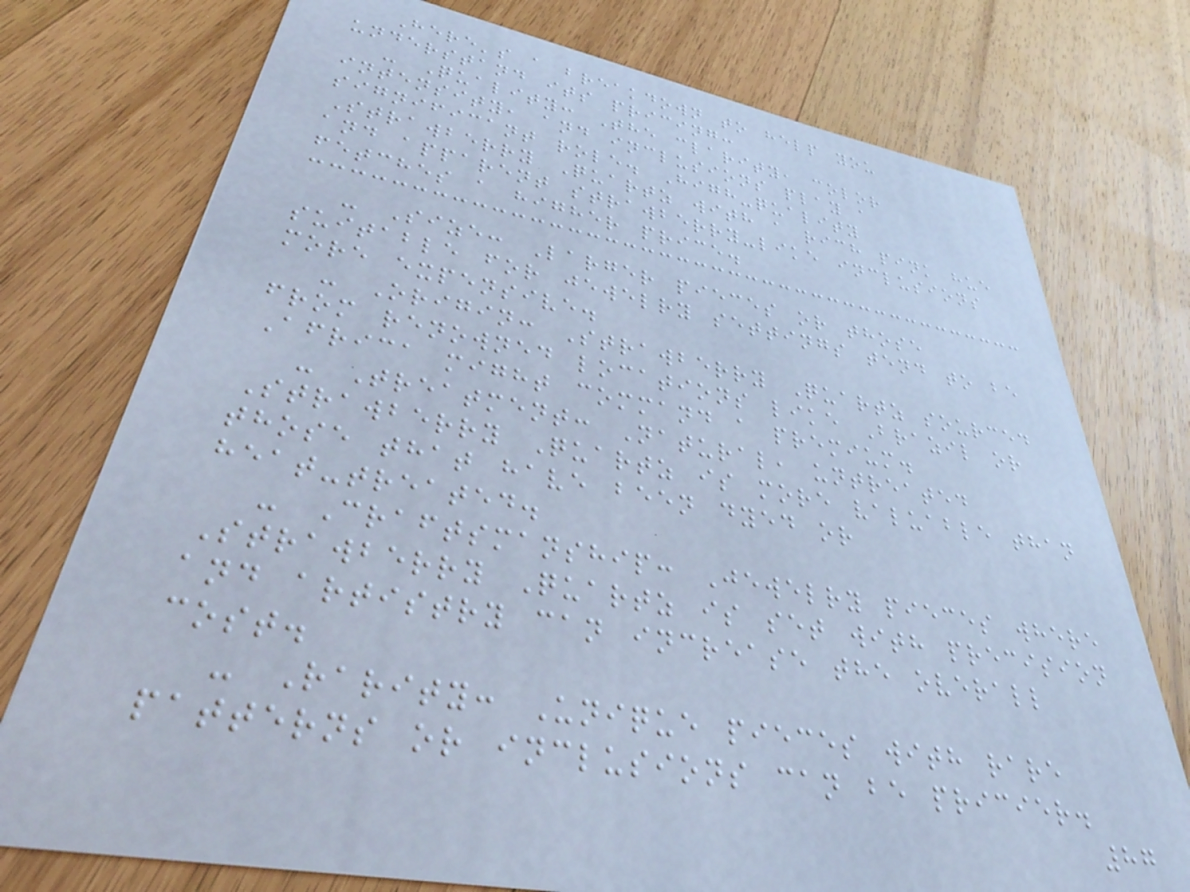Here's a breakdown to help you
understand its pricing:
- Quality: The clarity, color
intensity, and inclusions play a
significant role. High-quality
Strawberry Quartz with a rich pink hue
and apparent strawberry-like inclusions
fetches a higher price.
- Size: Larger pieces or those
suitable for jewelry settings tend to be
more expensive.
- Origin: Strawberry Quartz sourced
from renowned locations like Brazil or
Africa might command a premium.
- Treatment: Natural, untreated
Strawberry Quartz is more valuable than
those that have been dyed or
heat-treated.
- Craftsmanship: Jewelry pieces where
Strawberry Quartz is set with precision
and artistry can increase the overall
cost.
- Rarity: Unique pieces with rare
patterns or inclusions can be pricier.
87
